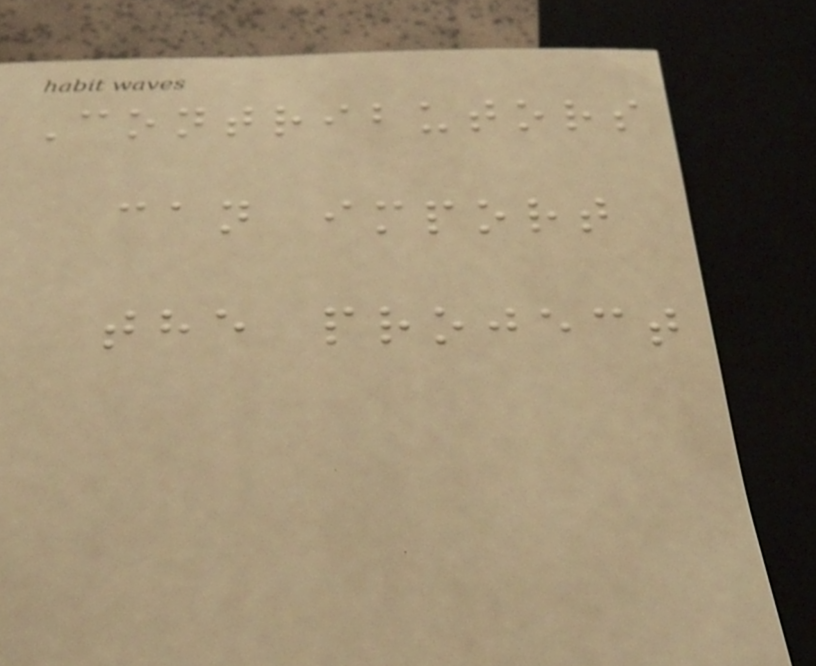Contributors
can import
the project
